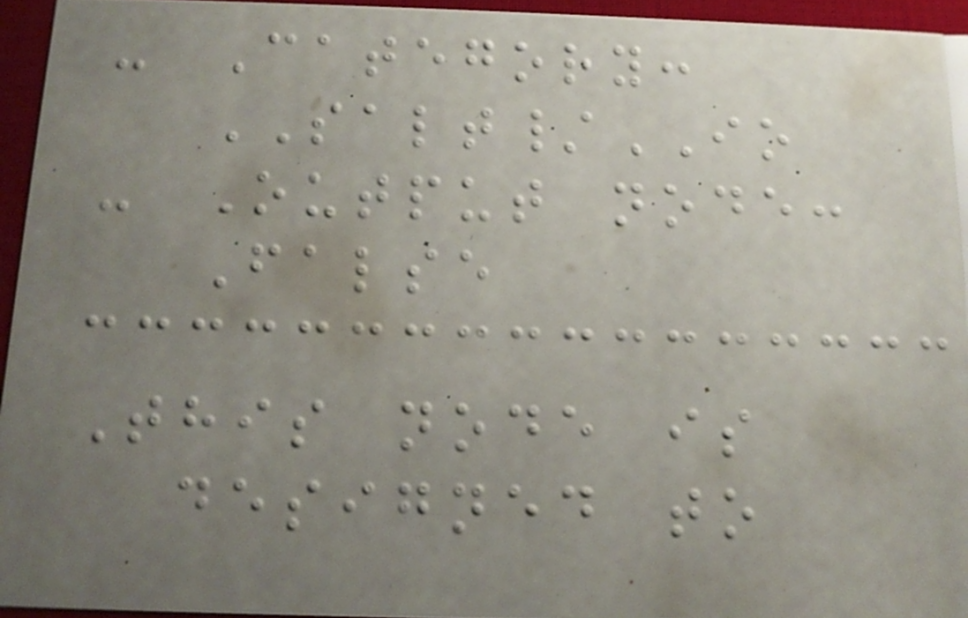- Category:
SALT/IO
- Output node:
False
This node is
designed to
